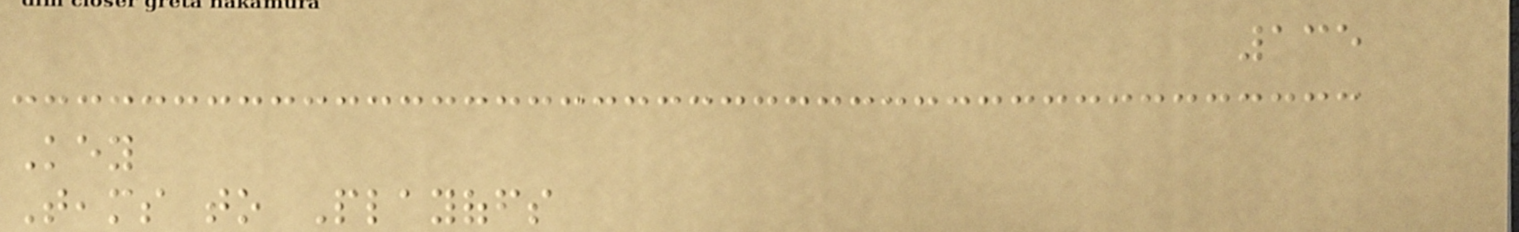135
Key
Teams to Playoffs
